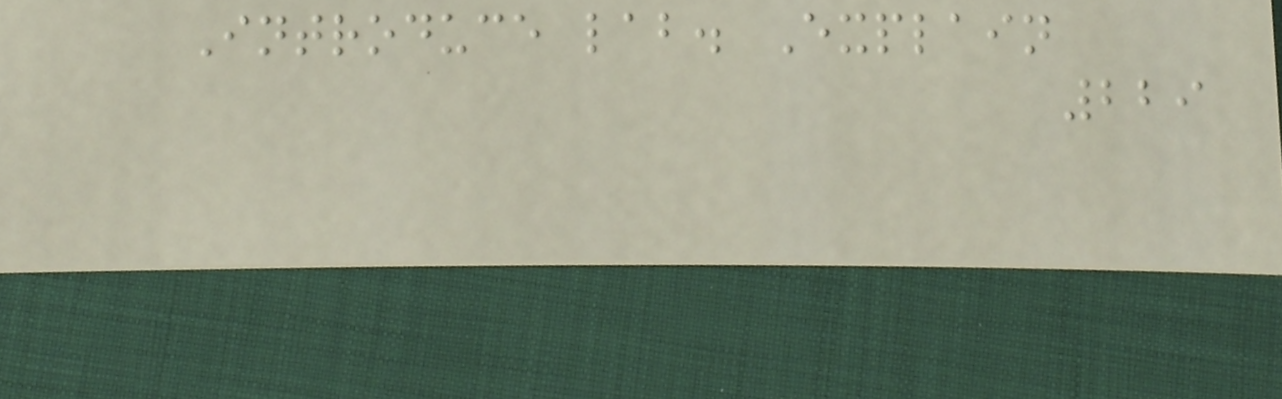Introduce lab. Explain
229
